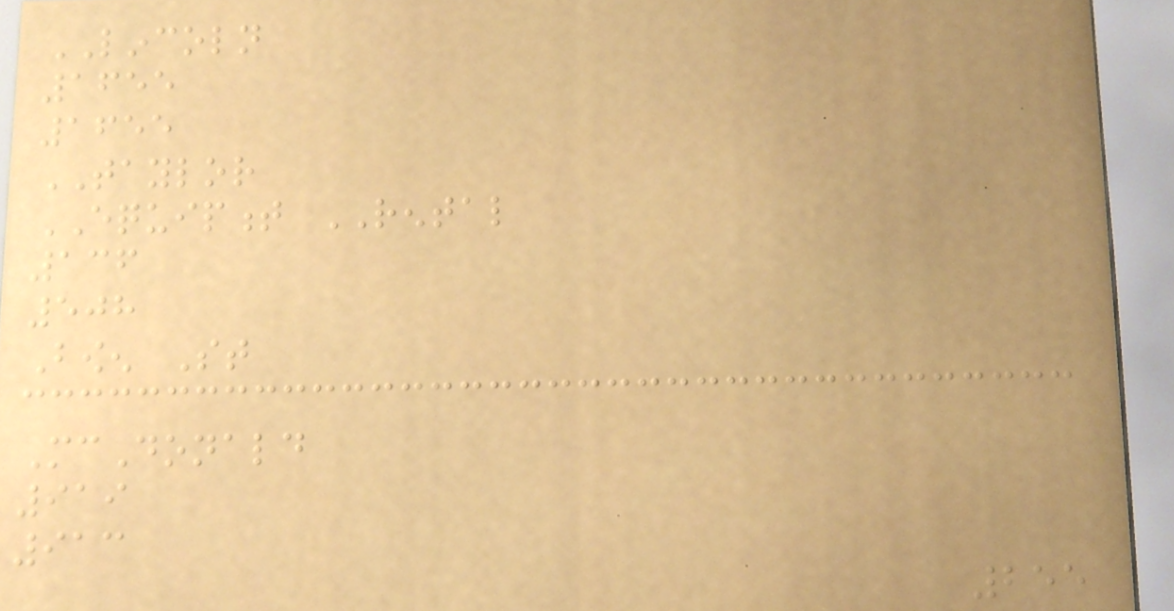LINCOLN
1655
1655
TAYLOR
EQUIPMENT RENTAL
136
508
Bowen St
McDonald
919
913
255
